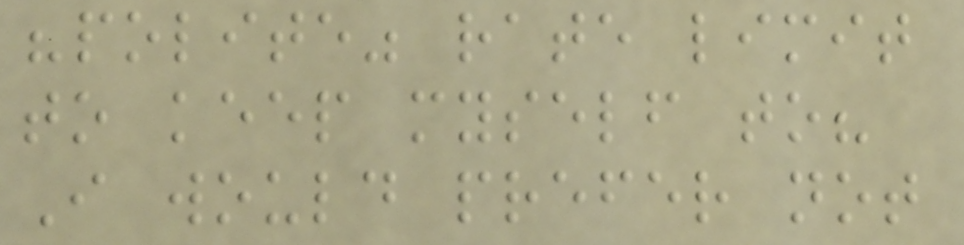"polite" rate limit
to keep myself to?
I would prefer not
